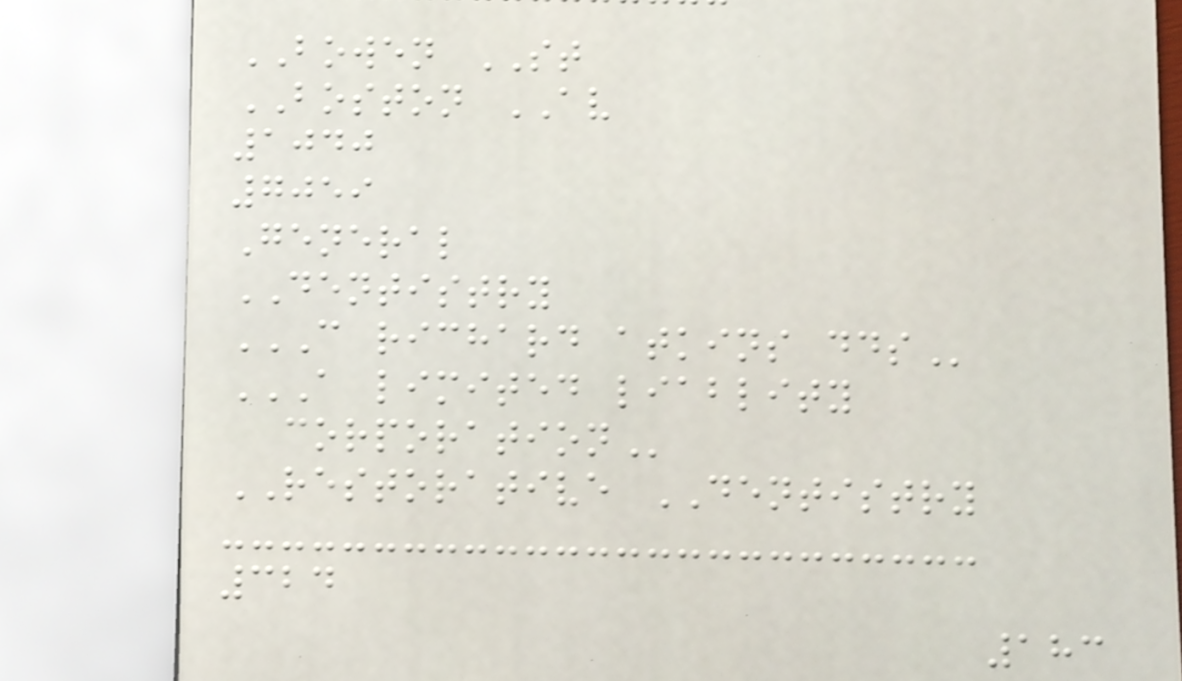BOWEN ST
BOSTON AV
1040
7059
General
DENTISTRY
C RICHARD ATKINS DDS
A LIMITED LIABLITY
CORPORATION
RESTORATIVE DENTISTRY
324
183
